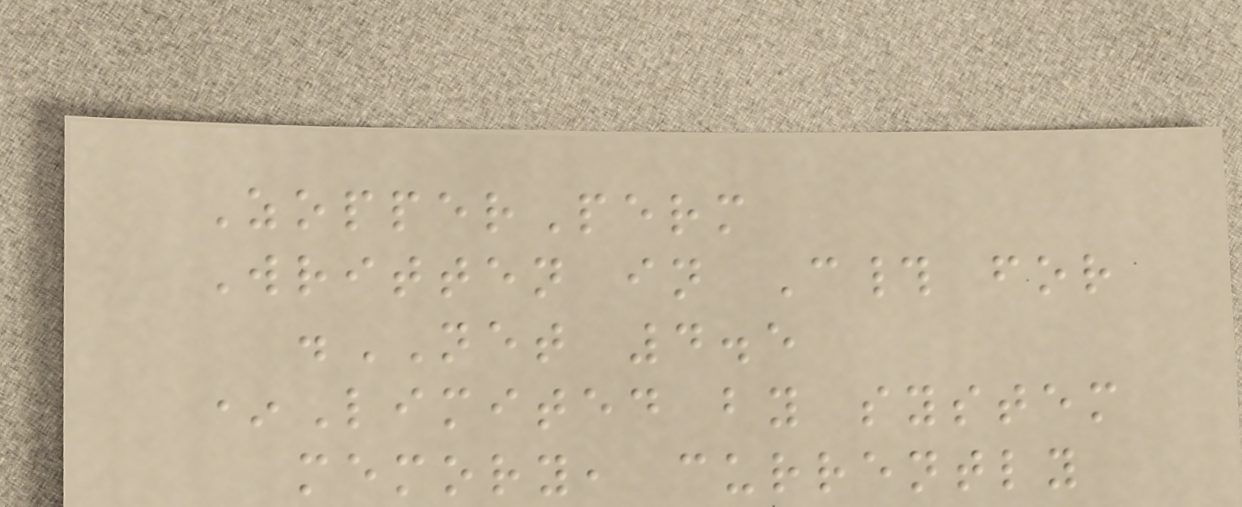ZopperPerm
Written in C# for
.NET 4.5
*Limited by system
memory, currently
